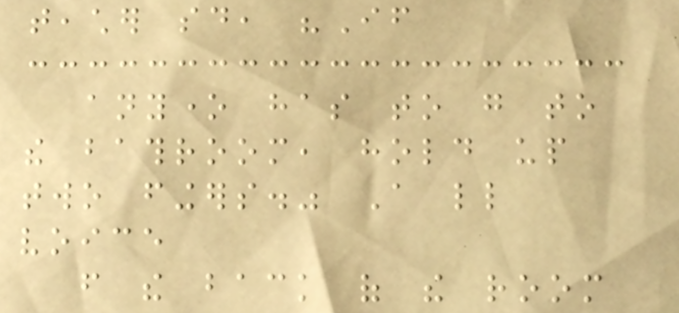teacher said, "If
anyone has to go to
the bathroom, hold up
two fingers." A little
voice
from the back of the room
